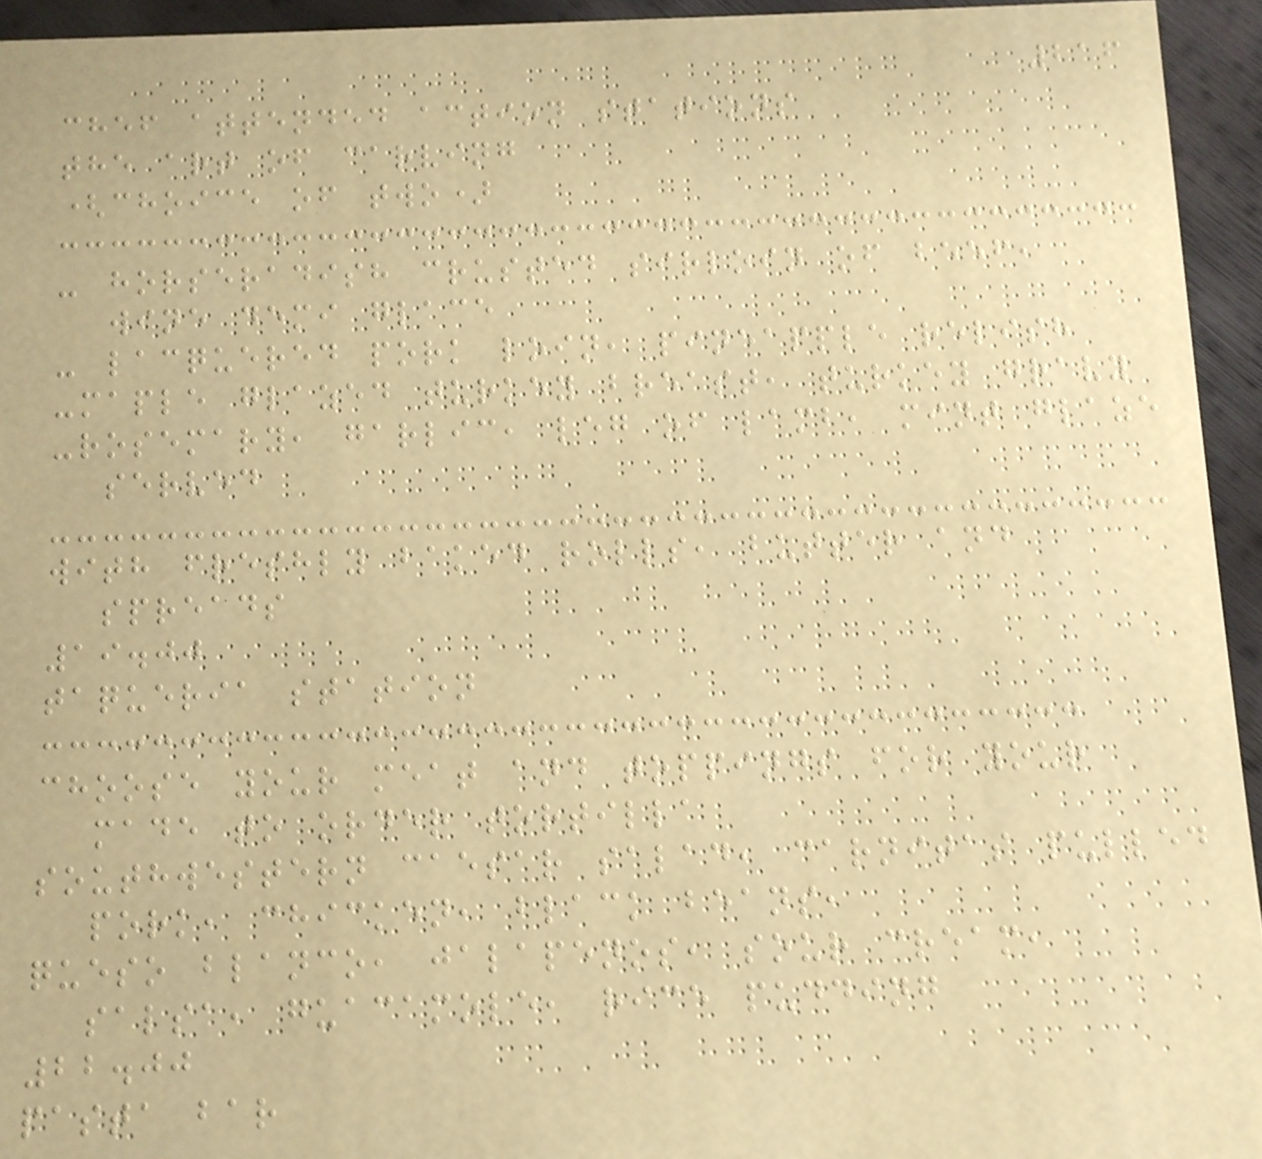216
chef attended action stations
the art of carving
(choice of two)
- horseradish crusted sirloin of beef,
wine demi glace
- lacquered pork loin, pineapple relish
-maple glazed turkey breast, turkey gravy
-rosemary, garlic, leg of lamb, mint glaze
served
with freshly baked rolls, butter and
spreads
19.00
taqueria station
choose your meat and toppings for your
made to order tortilla
southwestern caesar salad, carnitas pulled
pork, chicken, black beans,
queso blanco, jalapenos, sour cream,
salsa, guacamole, rice pudding
22.00
pasta bar
